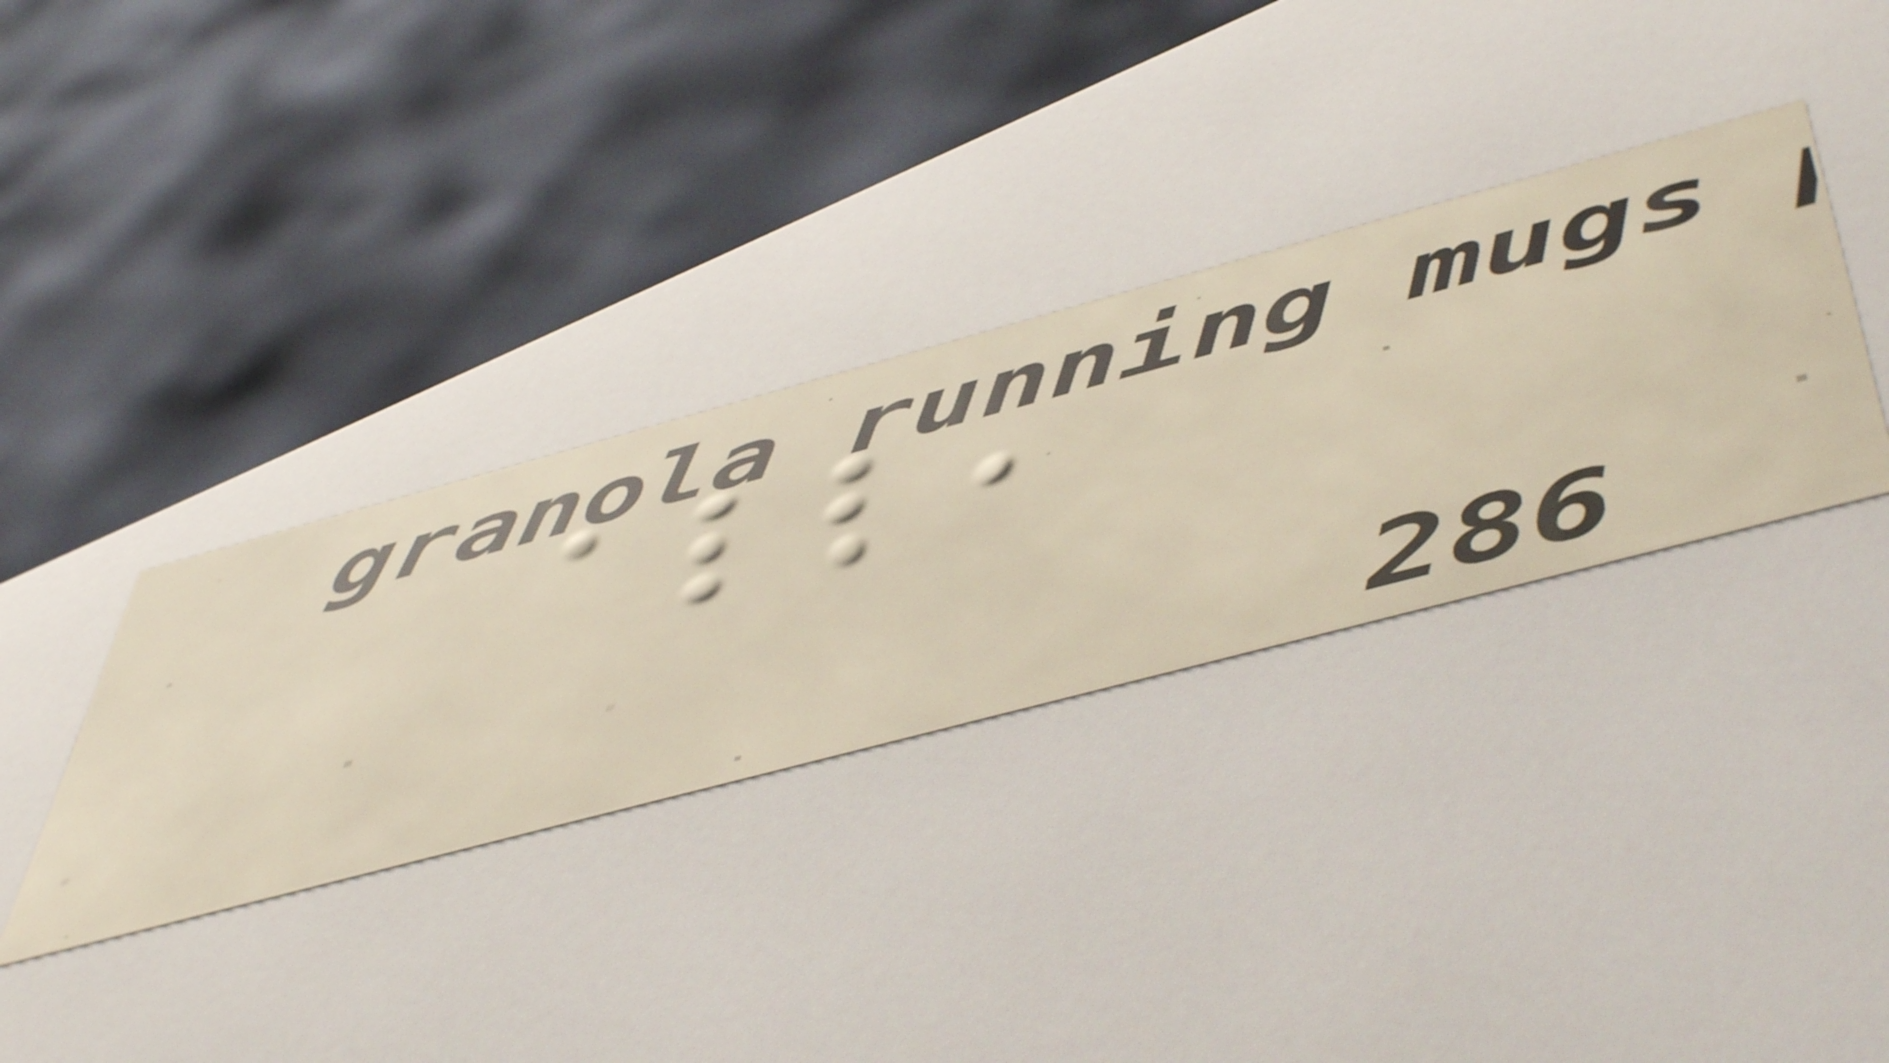all,
